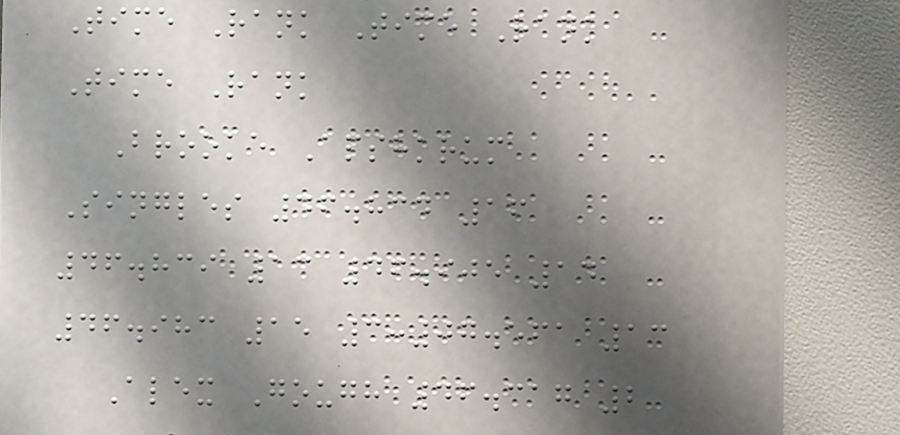Time Rank Time Rank
Time Rank
Brooke Apshkrum
Singles 46.834 16
46.839 13 46.905 14
46.983 15 3:07.561 13
Alex Gough 46.317 2
